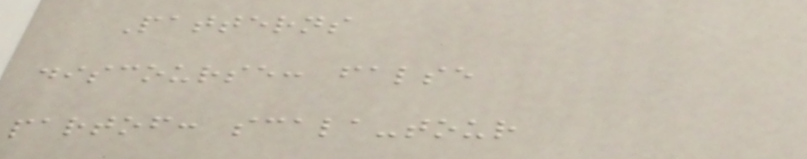Patterns
discourse: false
partof: scala-tour
